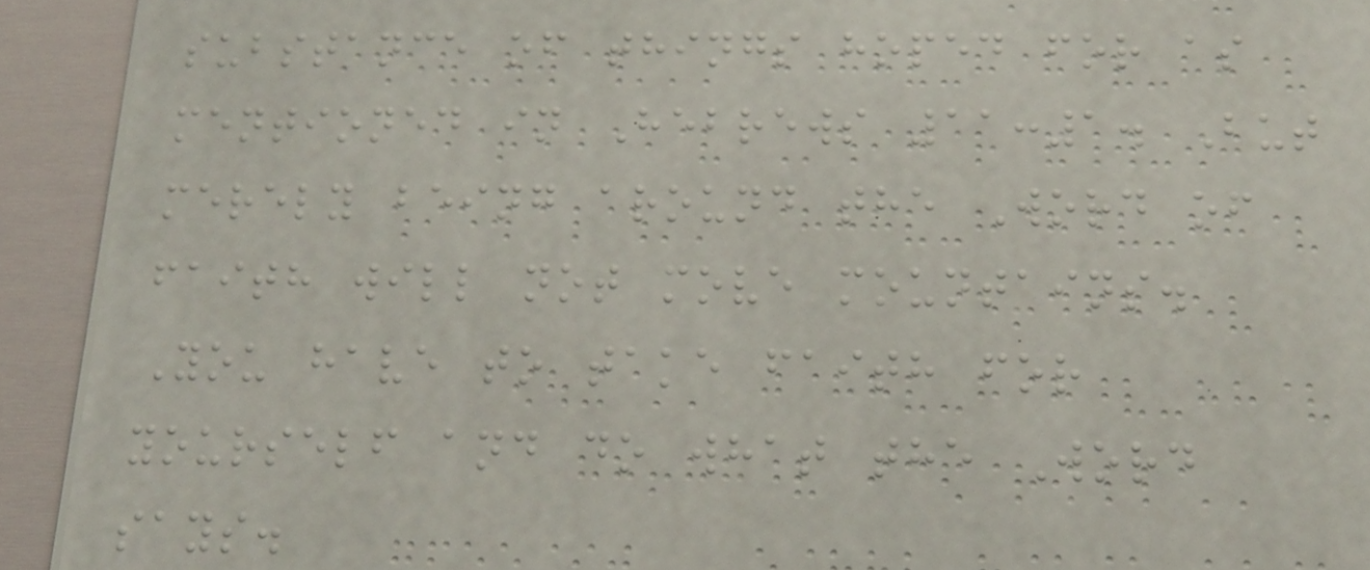substance of things hoped for as
mentioned in Hebrews 11:1. But
merely being around the Word of
faith will not move mountains.
You have to take faith for
yourself and do what the Word
says.
